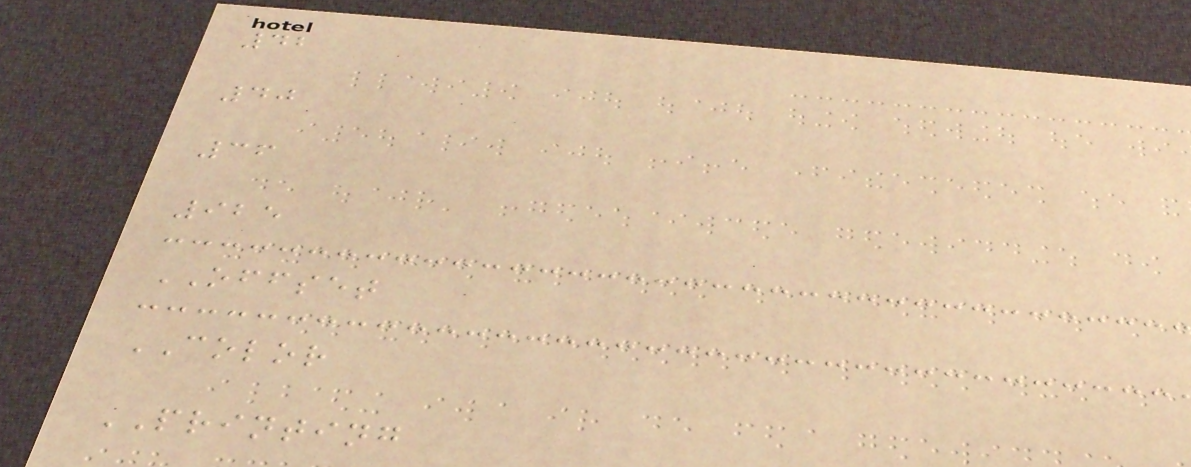42
40
36
925
OFFSET
COLOR
PRINTING
